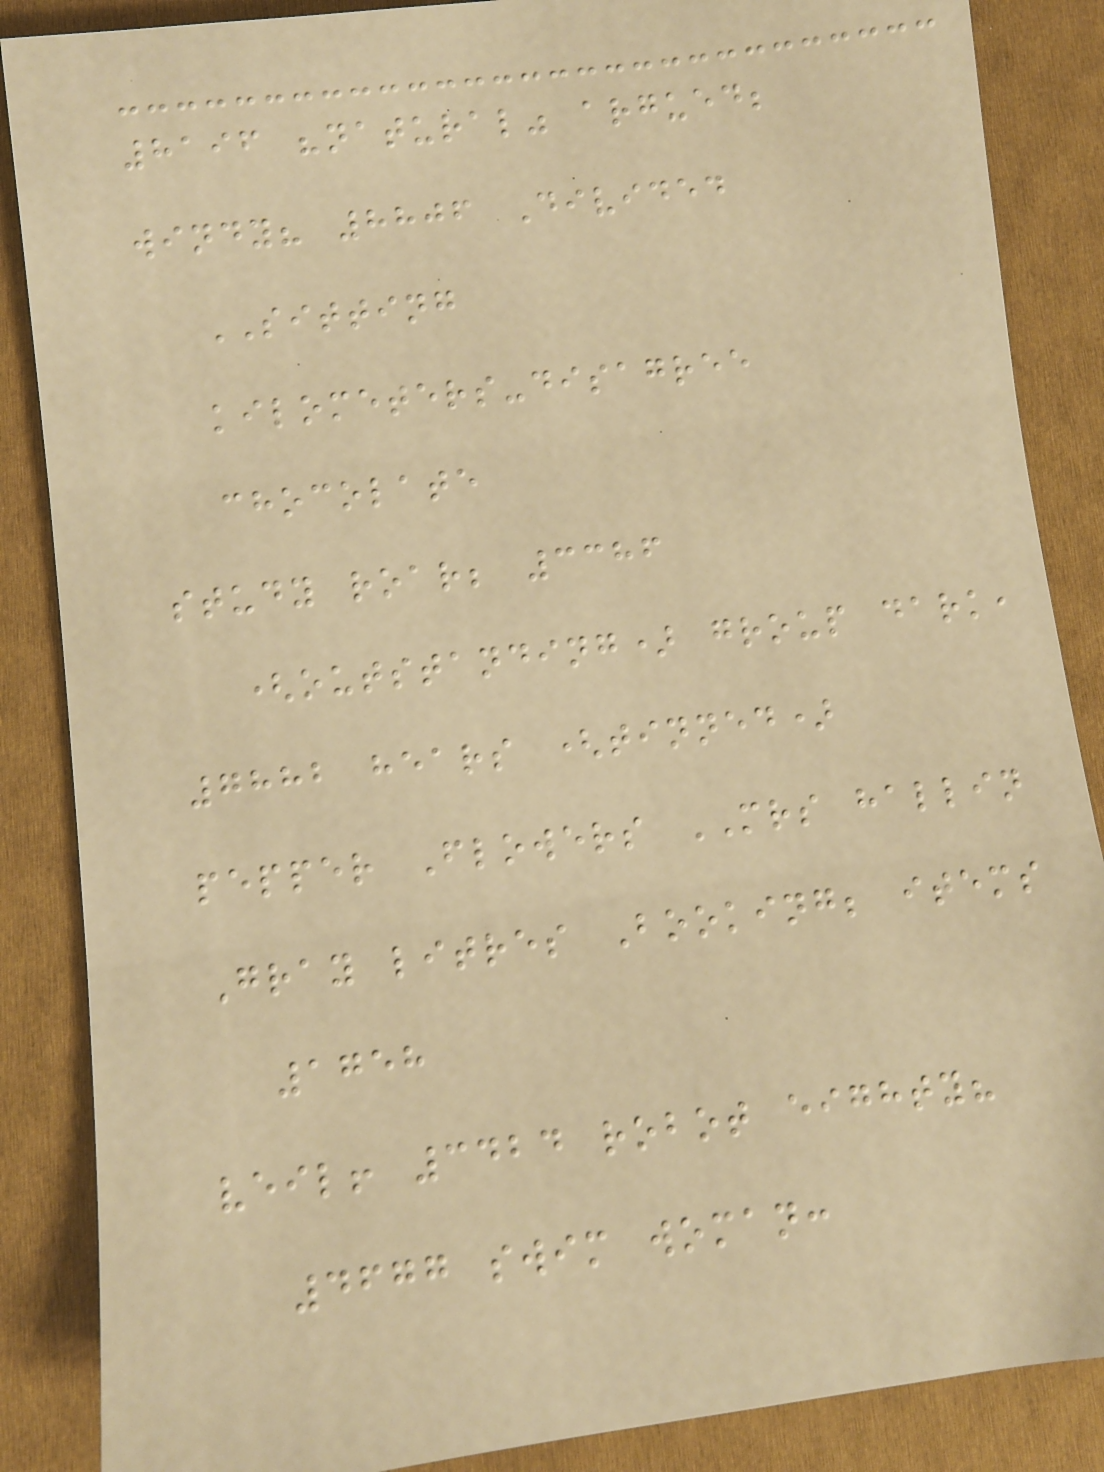8196 "natural" argued;
windy? 8806 Divided
SITTING
kilometers-disagree
chocolate
study roar; 3386
(outstanding) group dark,
7882 hears (tinned)
pepper Flowers MRS hallin
Gray litres Booking; items
1758
veil! 3424 robot eighty?
4677 swim woman:
